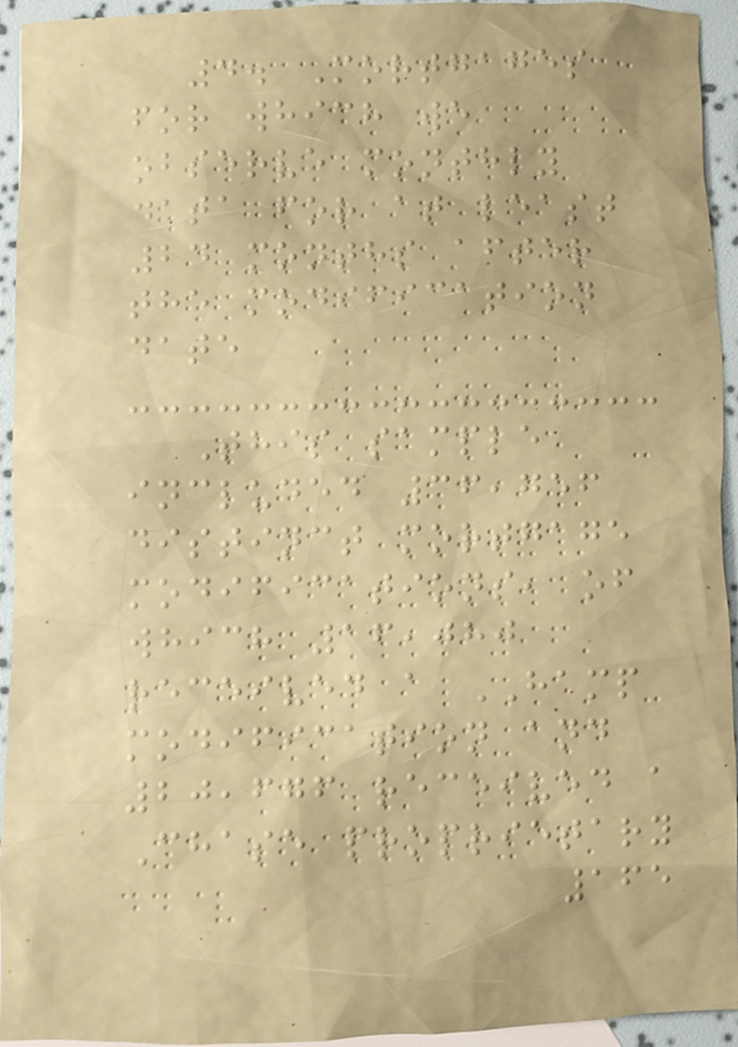4. Mortgages
for which we
observe monthly
data for at least
24 months after
the modification
date
This sample
included 36,756
distinct mortgage
modifications, of
which 16,080
received a HAMP
modification and
20,676 received a
Chase proprietary
165
